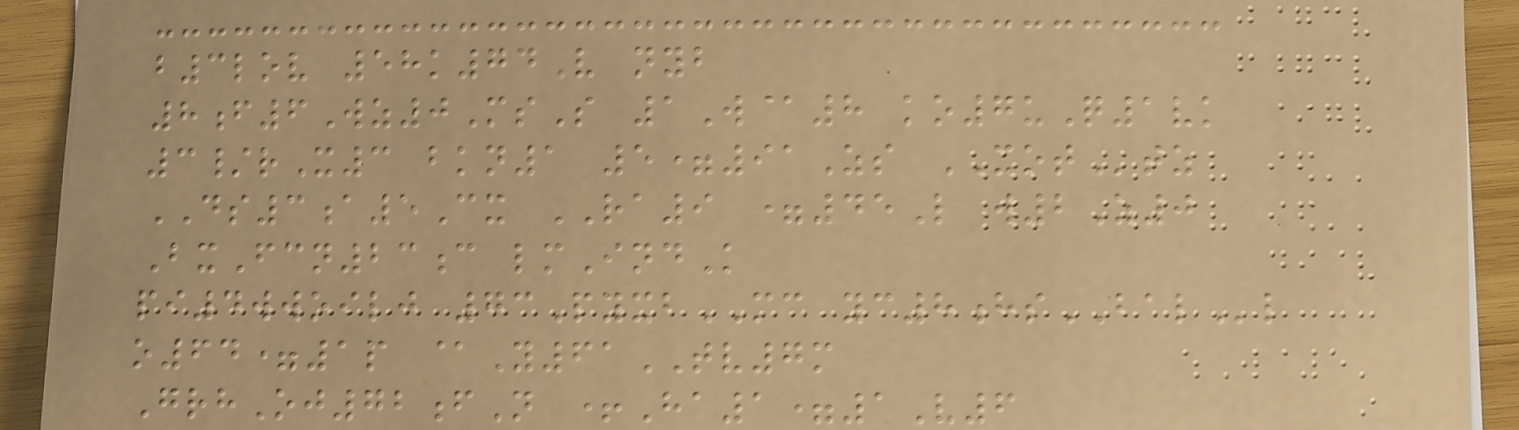b3lov 58k74V nyb
8f6Wz0MsS 1W@8 ko7uQ1vk
3/rX3 bkn1 5=91Zs XOTtz
DS3a5Cx RA9 =45L w2Z0
BxFcn23c lmIndK
pi4wwoilj 73PyxbMC yc8hsBALl
o64=1p @Y61TV7m
GrhOj72fN +Ha1=1V6
